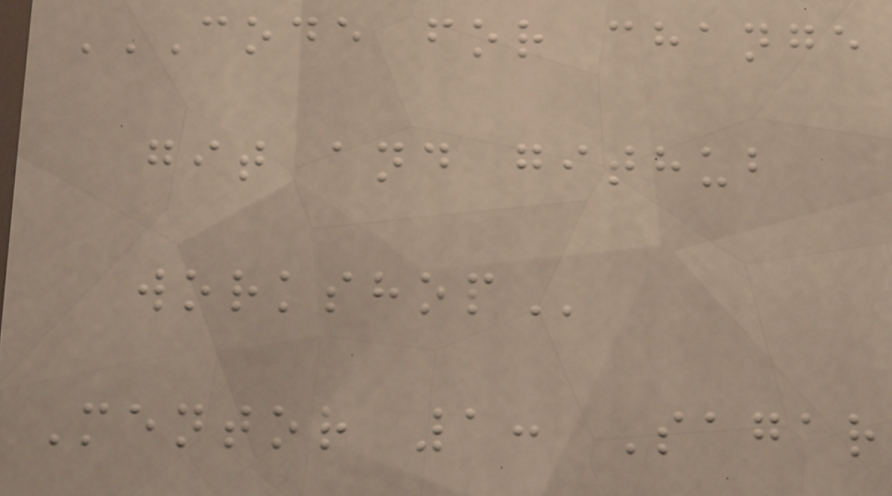CODE FOR CHANGE
GIT AND GITHUB
WORKSHOP
Mentor 1: Sagar
